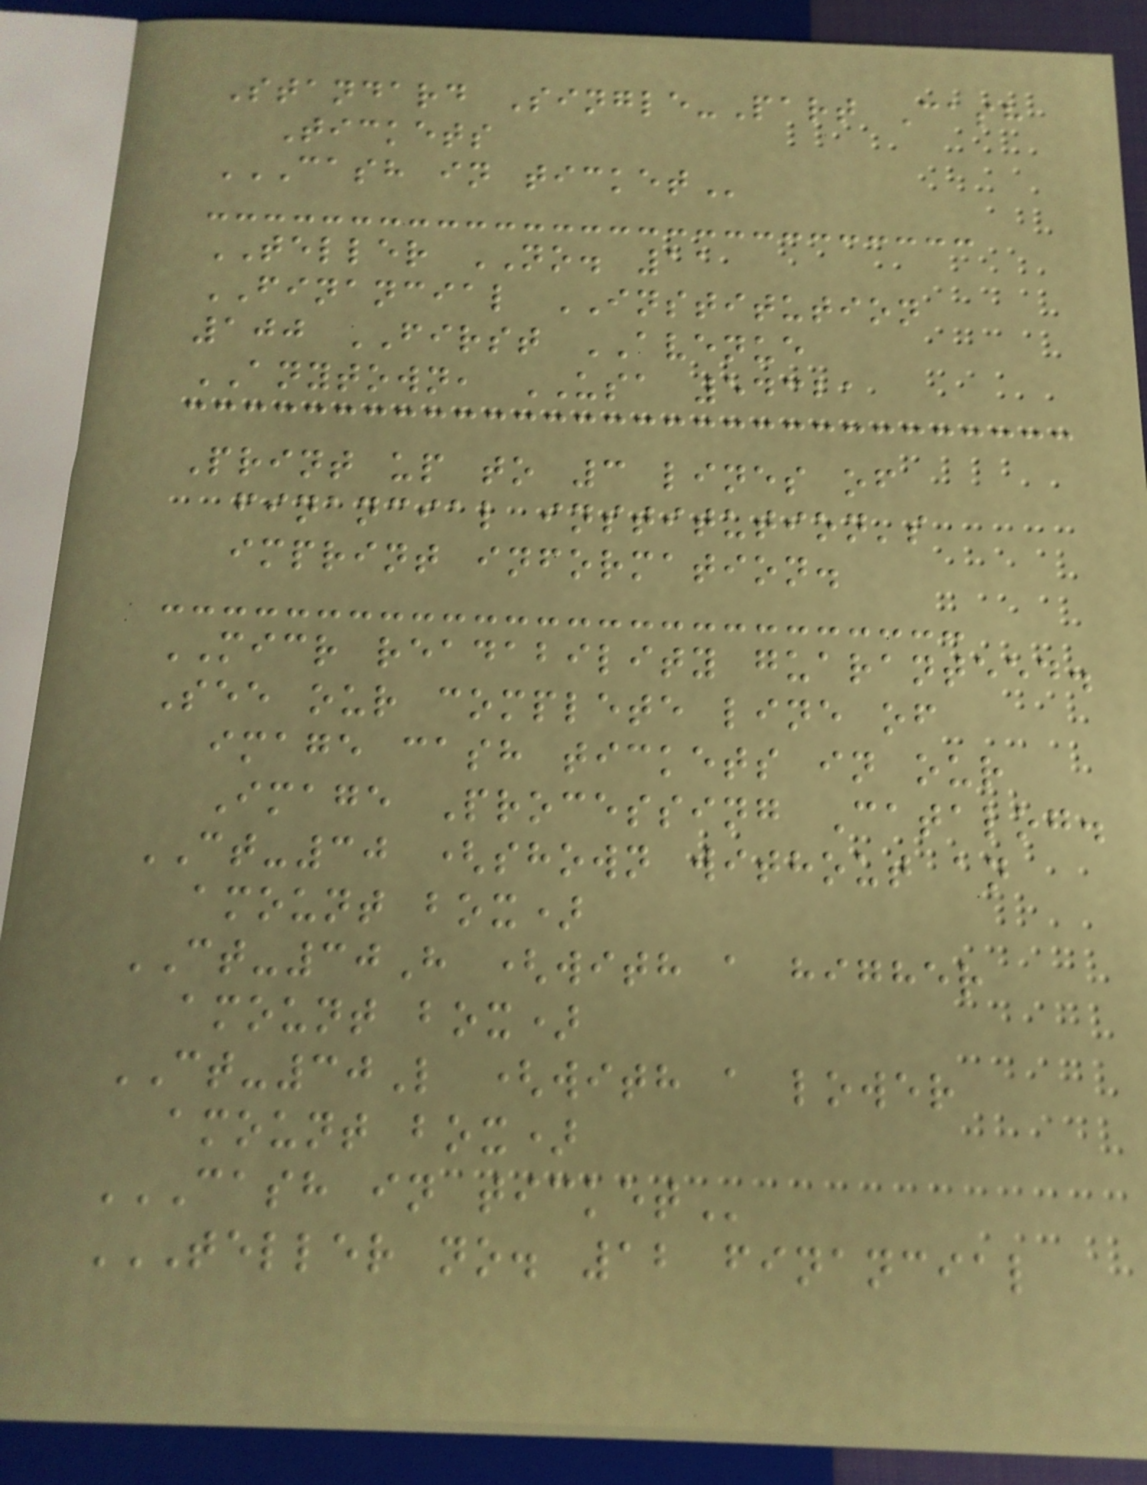Standard Single-Part Cash
Tickets
CASH IN TICKET
TELLER NO. 11
FINANCIAL INSTITUTION
100 FIRST AVENUE
ANYTOWN, USA 54321
Print up to 3 lines of
financial institution's
imprint information.
MICR readability guaranteed.
See our complete line of
image cash tickets in our
Image Processing Catalog.
CT-30 (shown without an
amount box)
CT-30H (with a higher
amount box)
CT-30L (with a lower
amount box)
CASH IN TICKET
TELLER NO. 12 FINANCIAL
